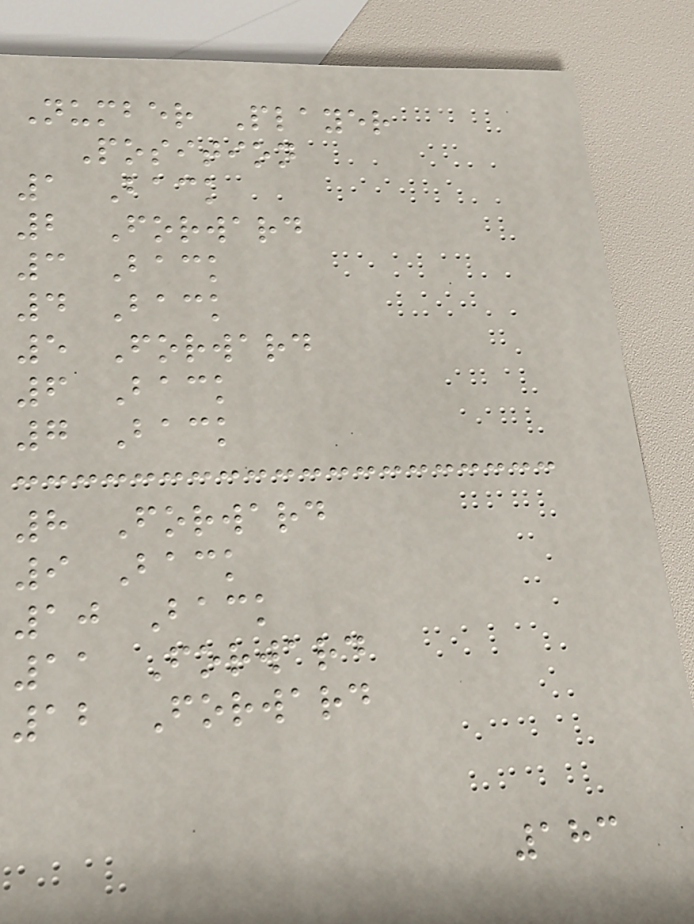Number Player
Position
1 Back
2 Forward
3 Back
4 Back
5 Forward
6 Back
7 Back
8 Forward
9 Back
10 Back
11 Forward
12 Forward
183
